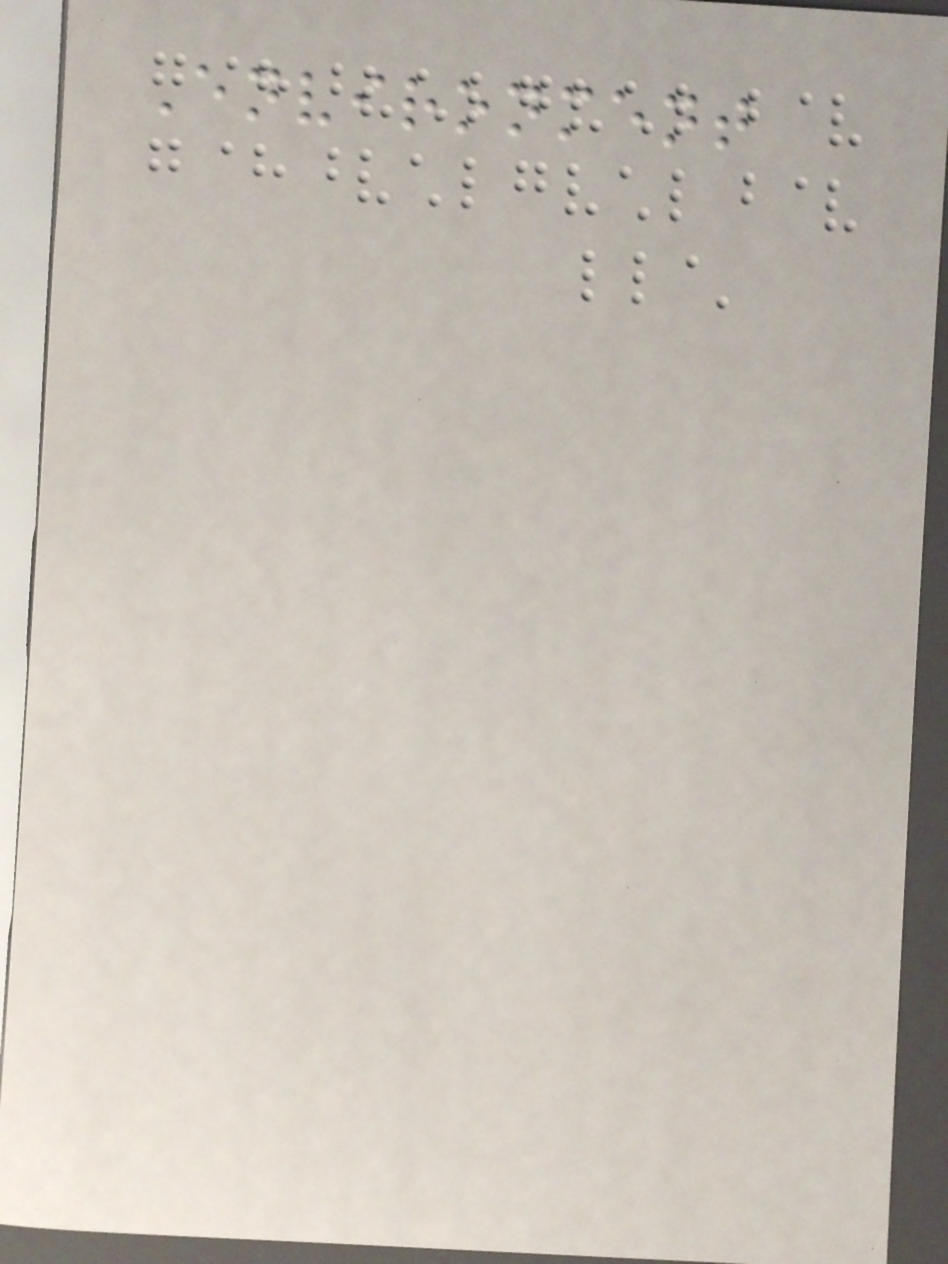Environment
